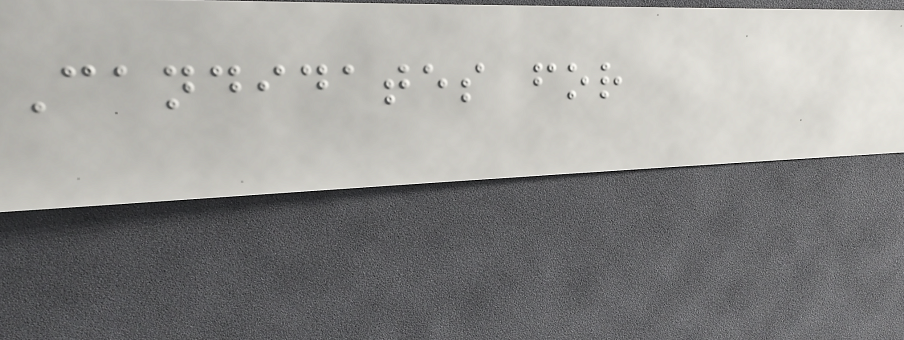Candidates for
